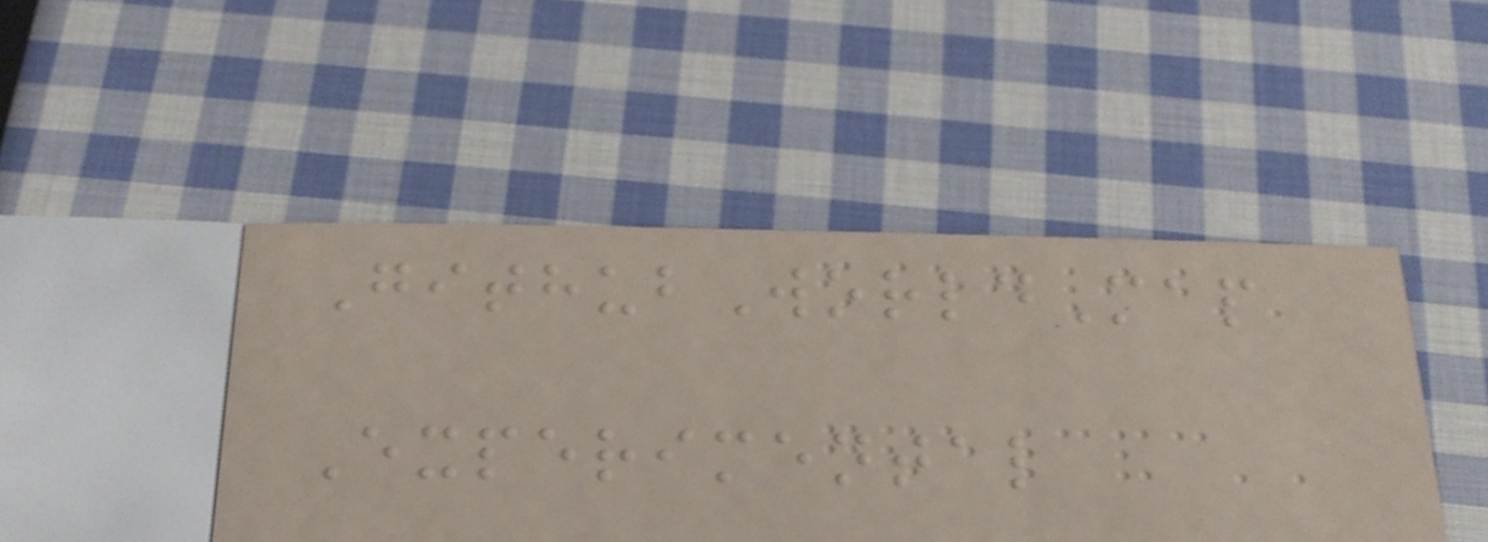GithubWorldMap
Experimental
